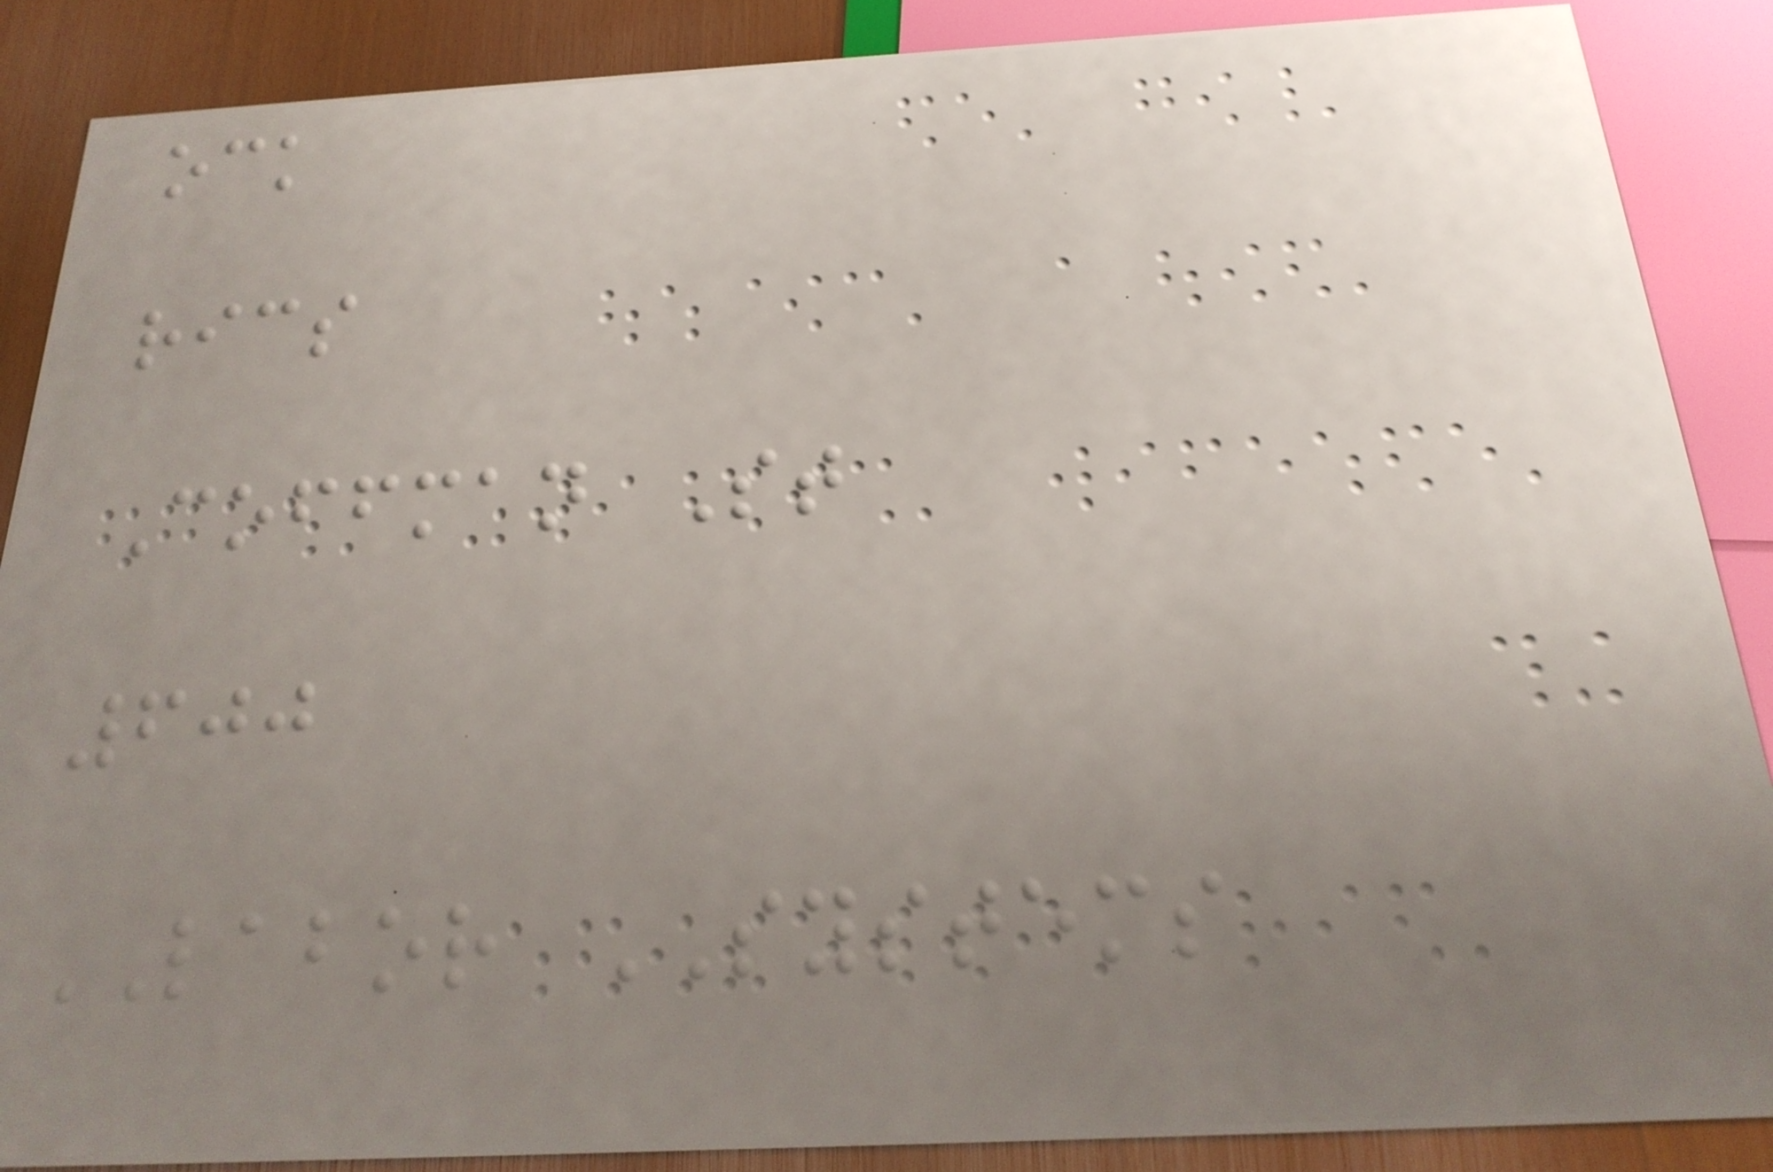ock
rics
Coffman St
600
LABOR SYSTEMS
